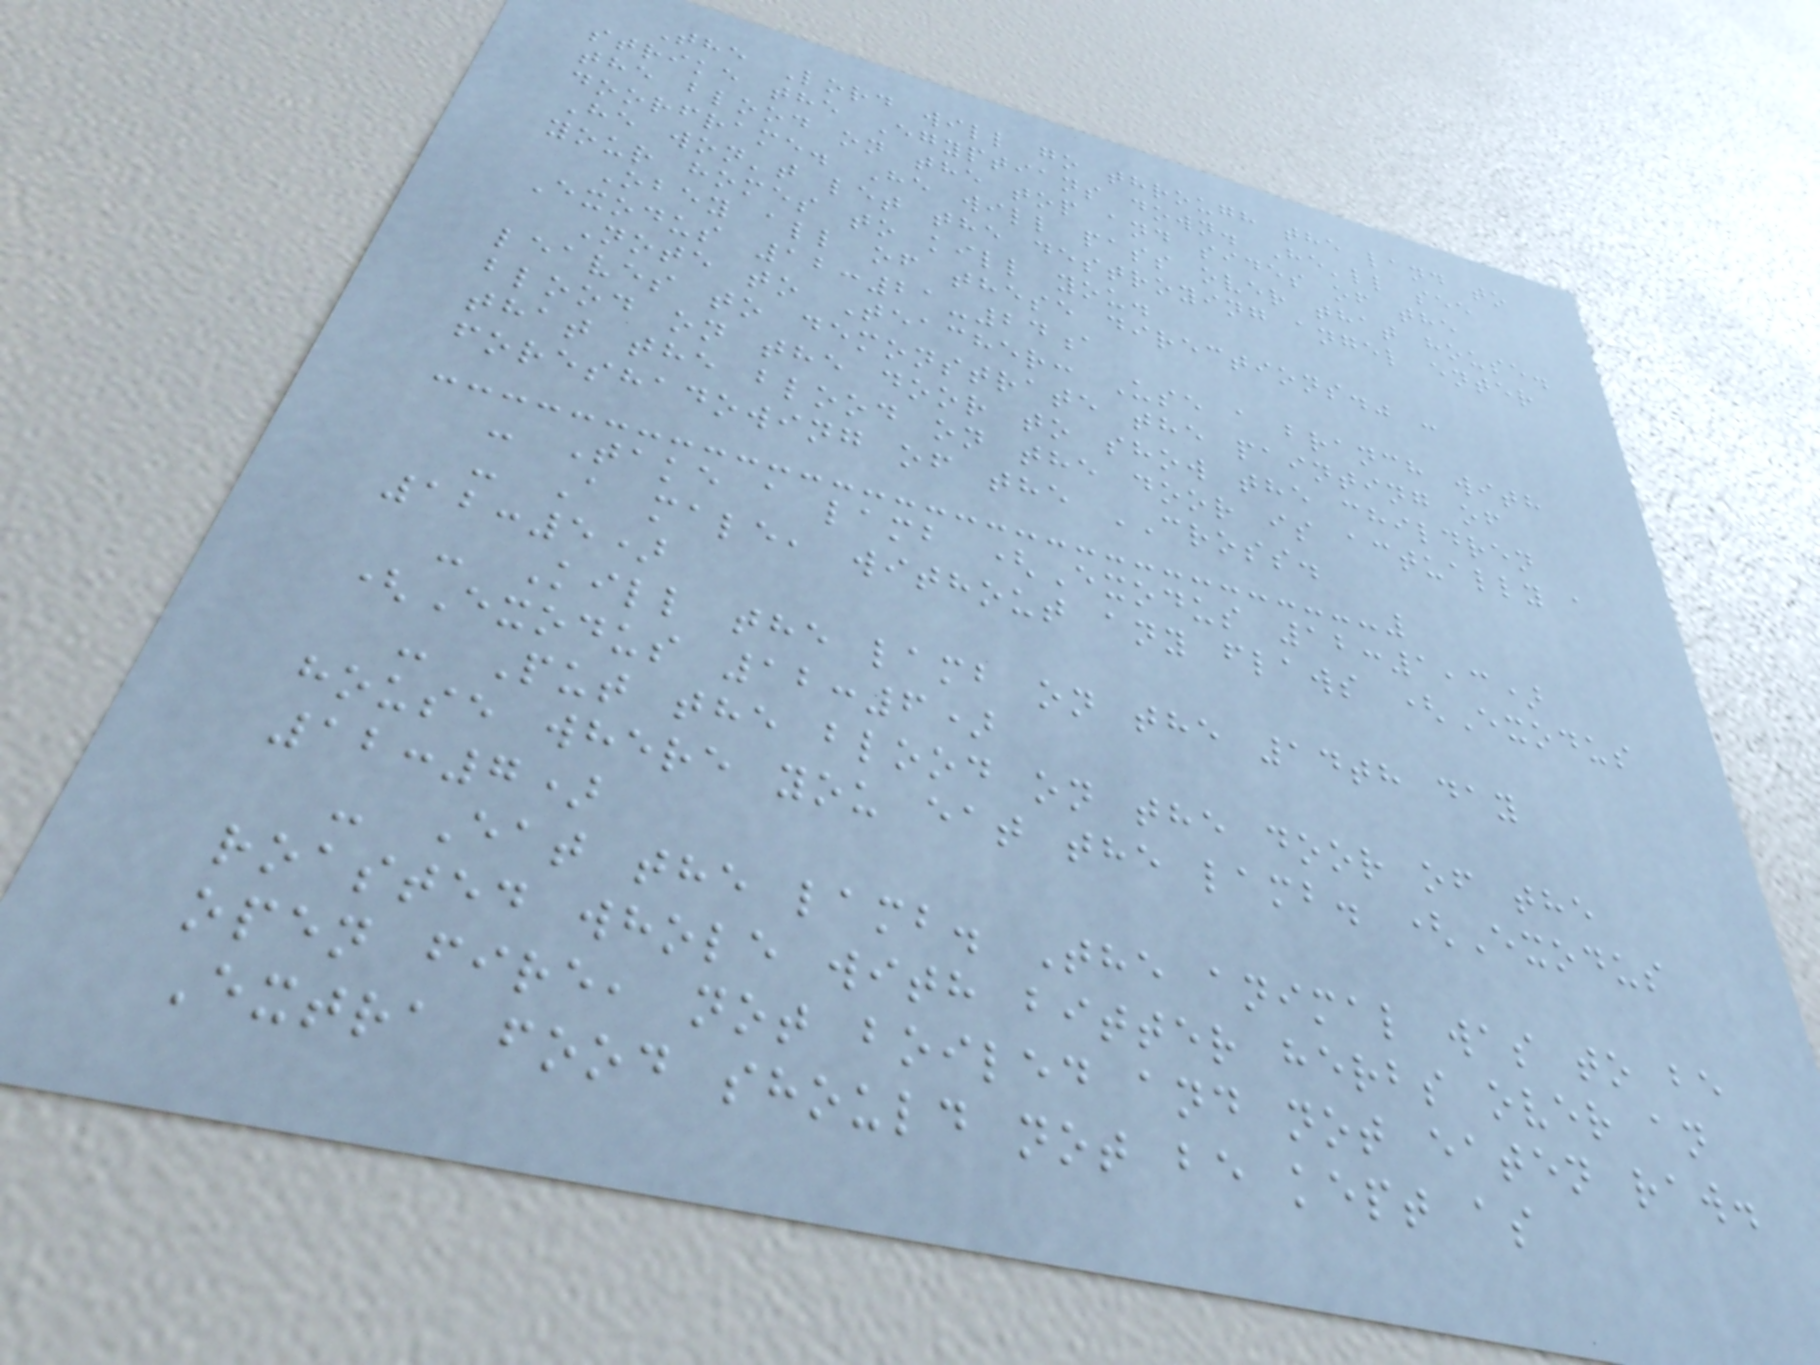The Lord will go through the land to
strike the Egyptians down. He'll see
the blood on the top and sides of the
doorframe. He will pass over that house.
He won't let the destroying angel enter
your homes to kill you.
Obey all of these directions." -
Exodus 12:21-24a
Note to Teacher: Use a branch with
leaves to demonstrate the painting of
blood on the door to show the children
that the blood on the door is actually a
foreshadowing of the CROSS.
- Take a lamb (Exodus 12:1,3)
- A male, without any flaws (Exodus
12:5)
- Kill the lamb on the 14th day
(Exodus 12:6)
- Put the blood on the door of the
house where you eat the lamb. (Exodus
12:7)
- Eat the lamb. The animal was to be
roasted whole with bitter herbs over an
open fire, not boiled and not eaten raw.
Extra food should not be kept as
